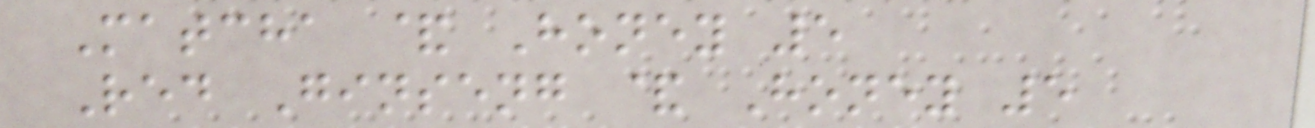Matcha & Honey 5
Red Ginseng & Honey 5
